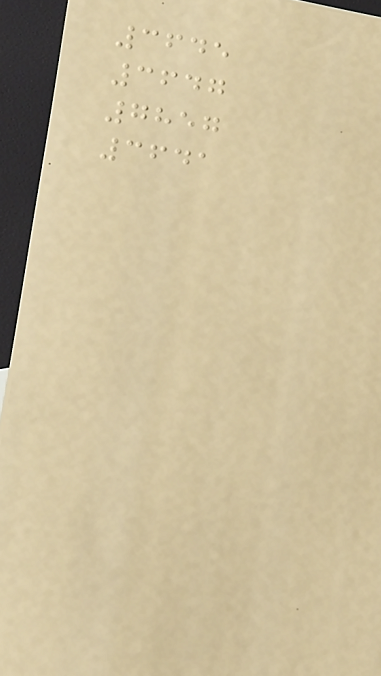3645
3647
7857
3641
